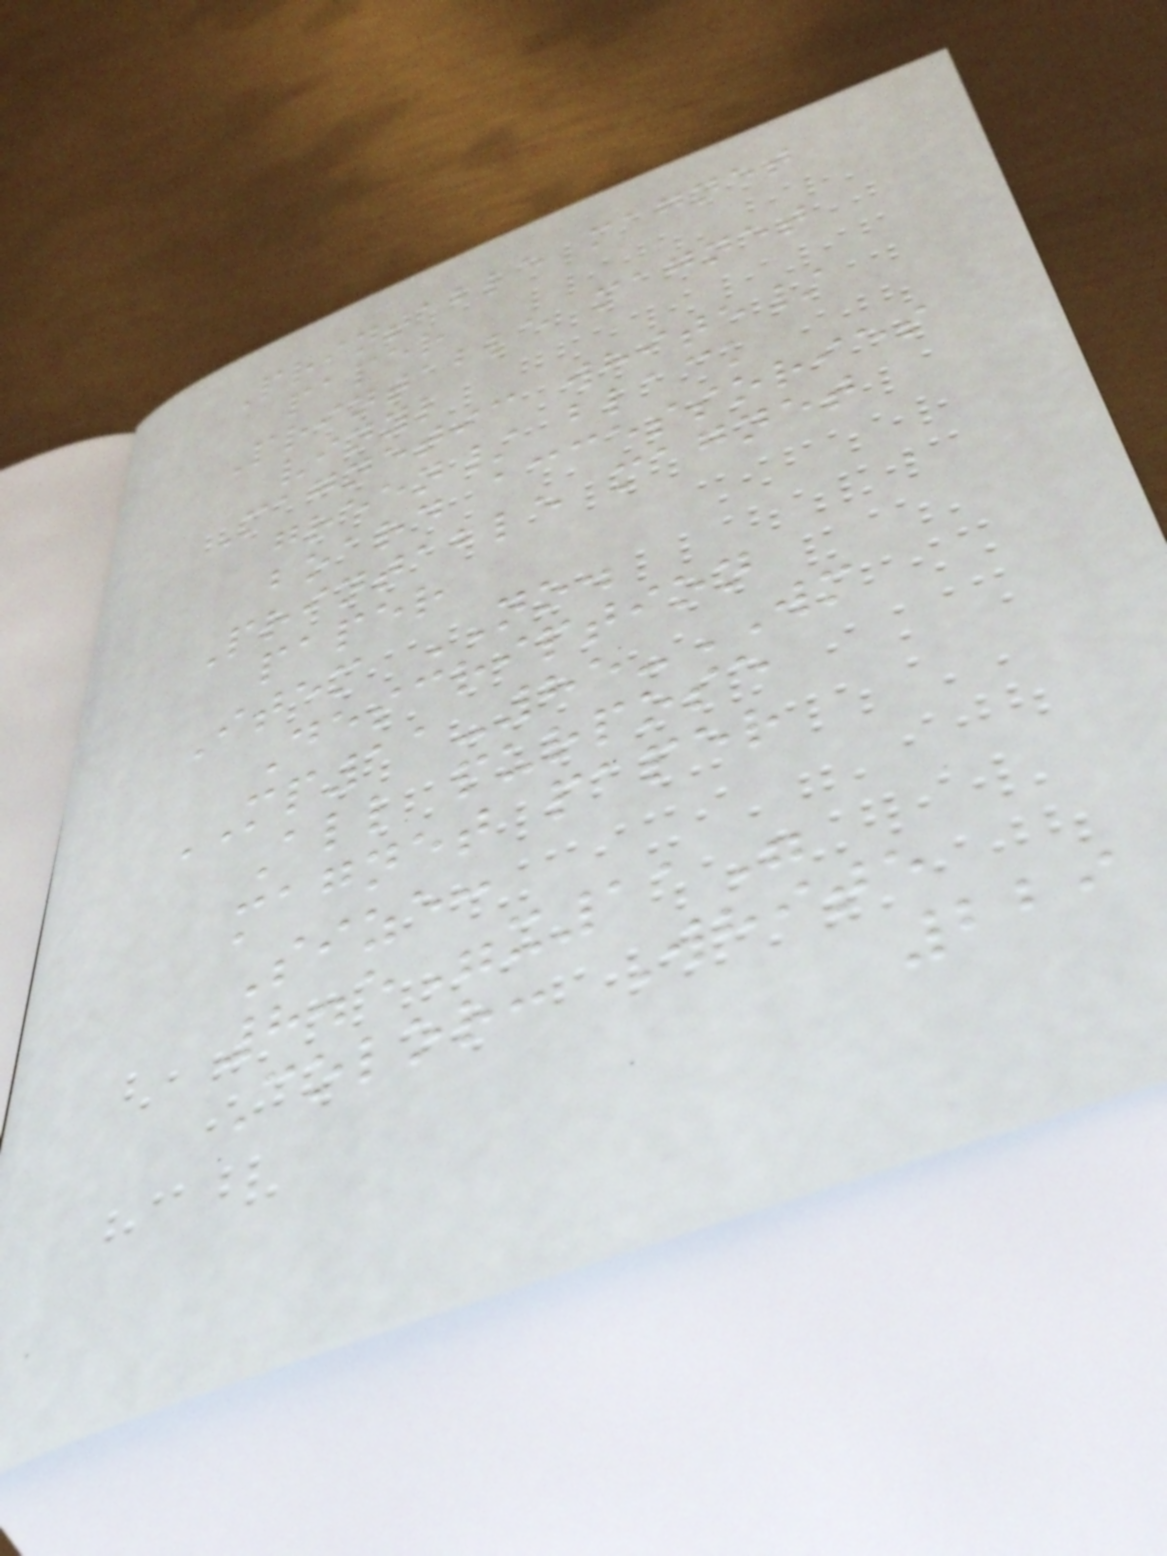Printable magnet
paper
Printable magnet
vinyl
Magnetic white/
green/ black
board accessories
Printable magnet
paper
Item NO.
Description
MP11-85-WM
All purpose
magnet paper
Size:
8.5"x11"
Color: White
229
